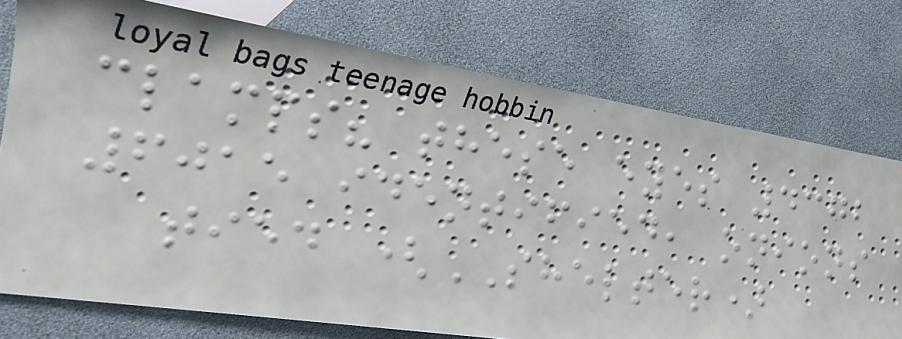clamps? these eyes 4372
6015 identified, onions
tied (SHELTER)
